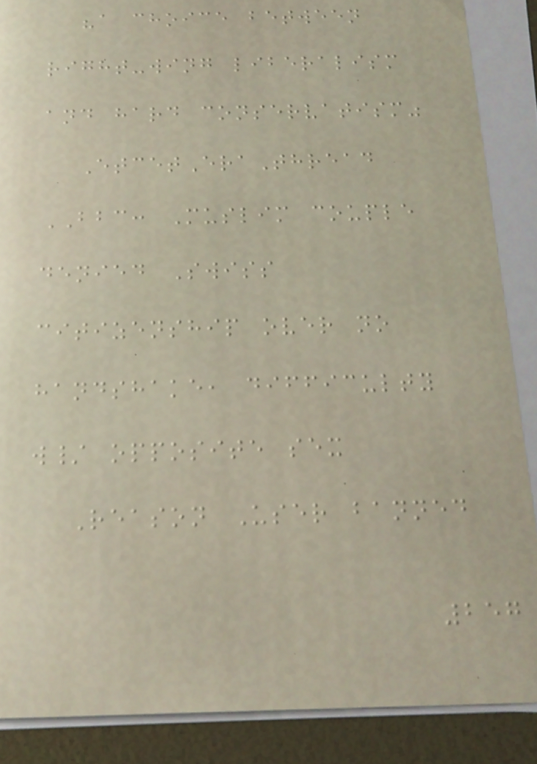"a choice between
right-wing liberalism
and hard conservatism"
EtcetEraThread
BBC: Muslim couple
denied Swiss
citizenship over no
handshake, difficulty
w/ opposite sex
Reason User banned
257
